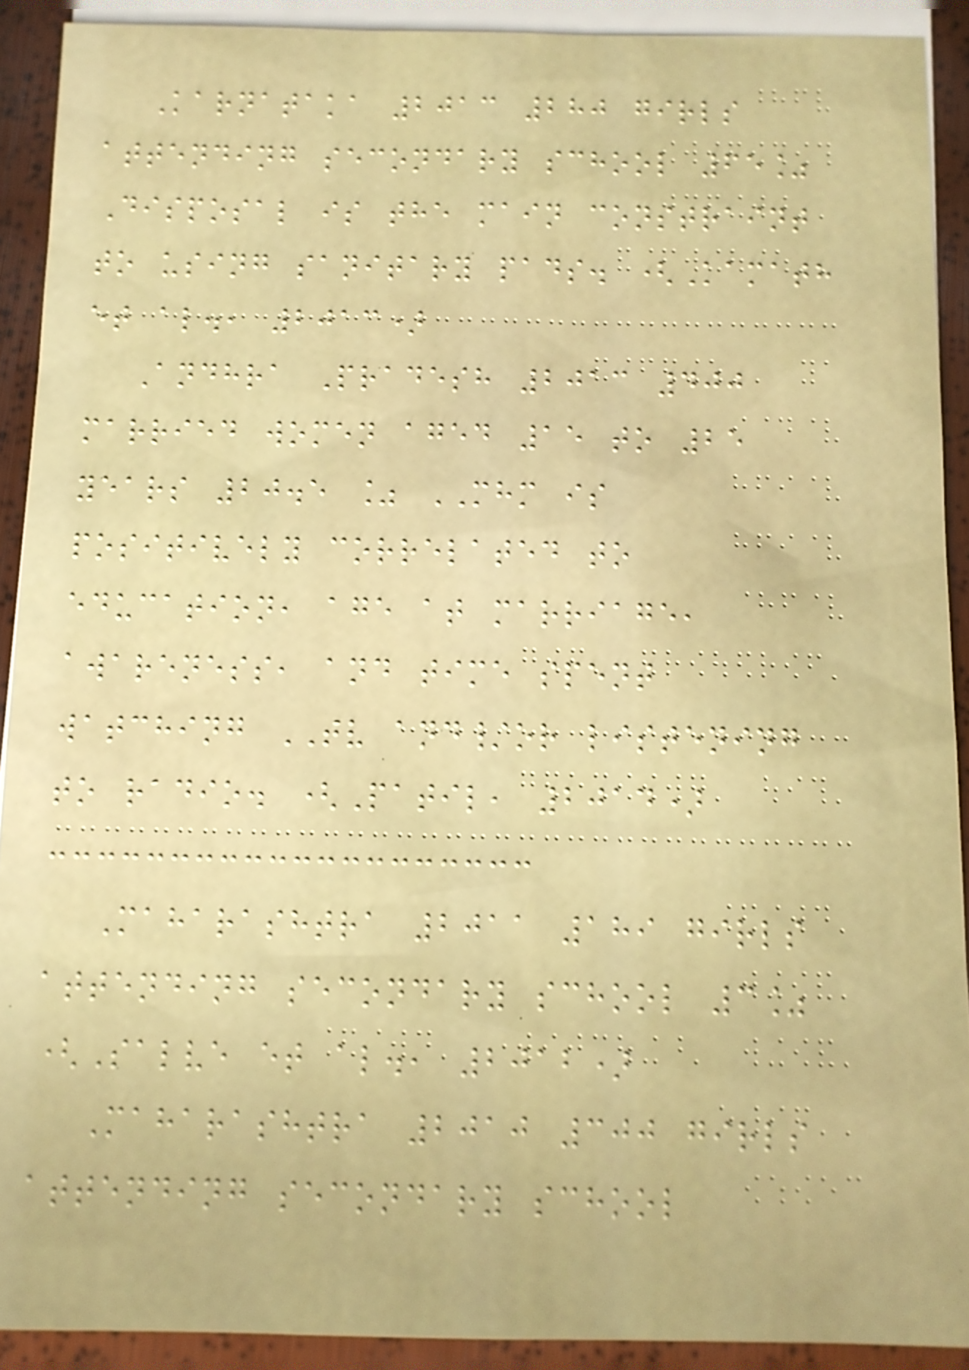Karnataka 2013 280 girls
attending secondary school 65%
Disposal is the main constraint
to using sanitary pads. (Kamath
et al., 2013)
Andhra Pradesh 2013 400
married women aged 15 to 25
years 20.5 % MHM is
positively correlated to
education, age at marriage,
awareness, and time spent
watching TV and/or listening
to radio. (Patil, 2014)
Maharashtra 2011 189 girls
attending secondary school 3%
(Salve et al., 2012)
Maharashtra 2010 300 girls
attending secondary school
